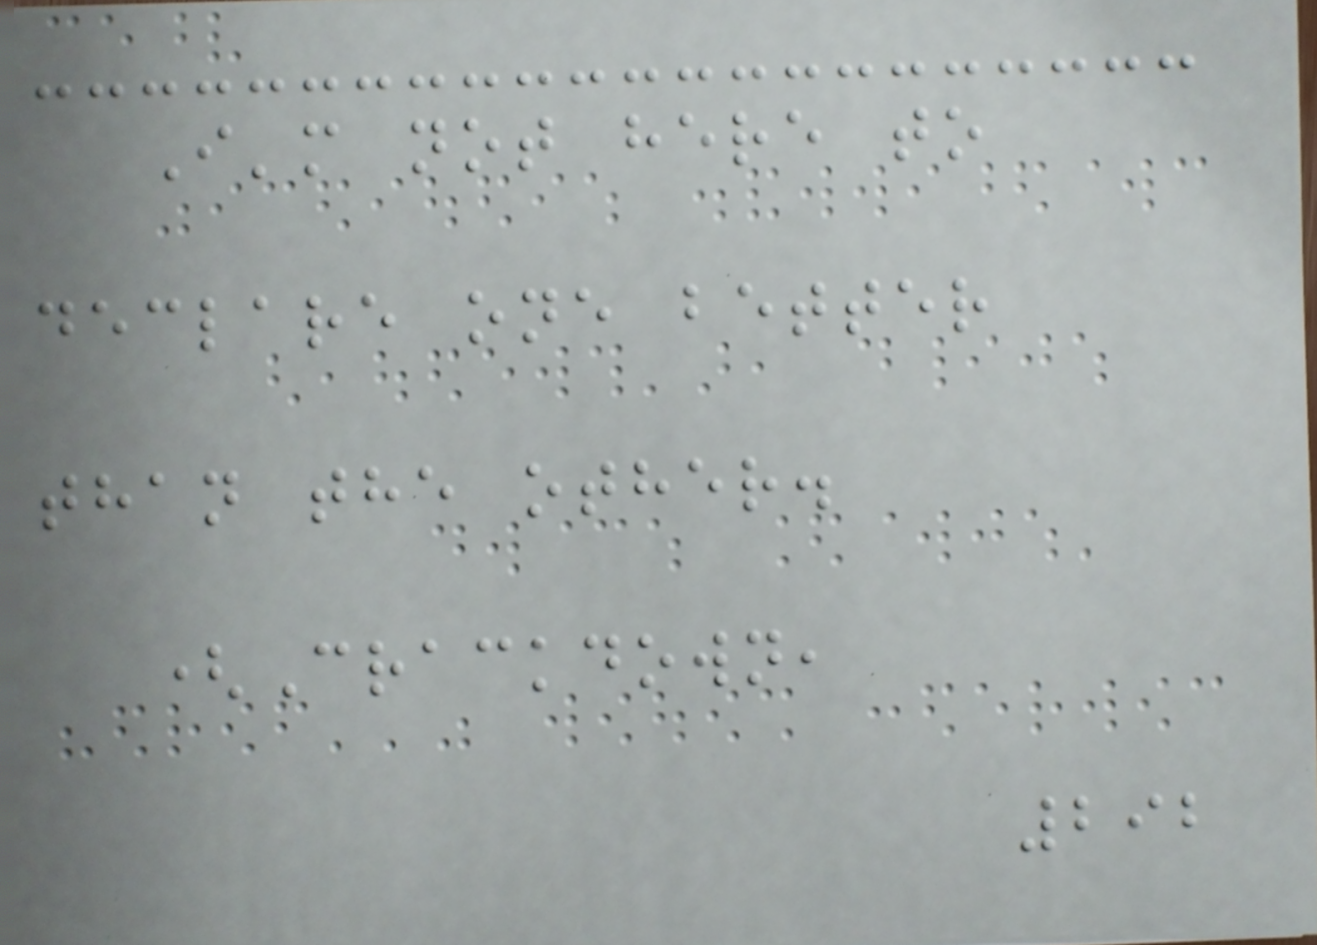I'm not here to
declare one better
than the other.
(Crackdown,
292
